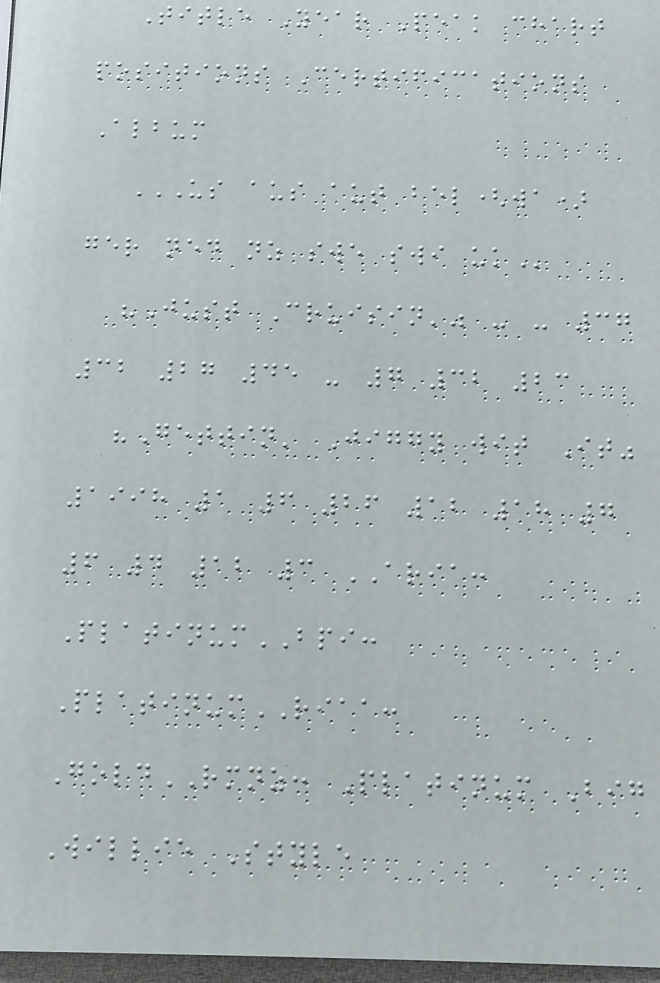Title Year Peak chart
positions Certifications
Album
US AUS AUT BEL(WA)
GER NED NZ SWE SWI UK
"Just Cruisin'" - - 37
32 27 45 - 7 32 23
"Gettin' Jiggy wit It"
1998 1 6 26 12 18 7
6 4 12 3 ARIA:
PlatinumBPI:
PlatinumRIAA:
GoldRMNZ: Platinum Big
Willie Style
